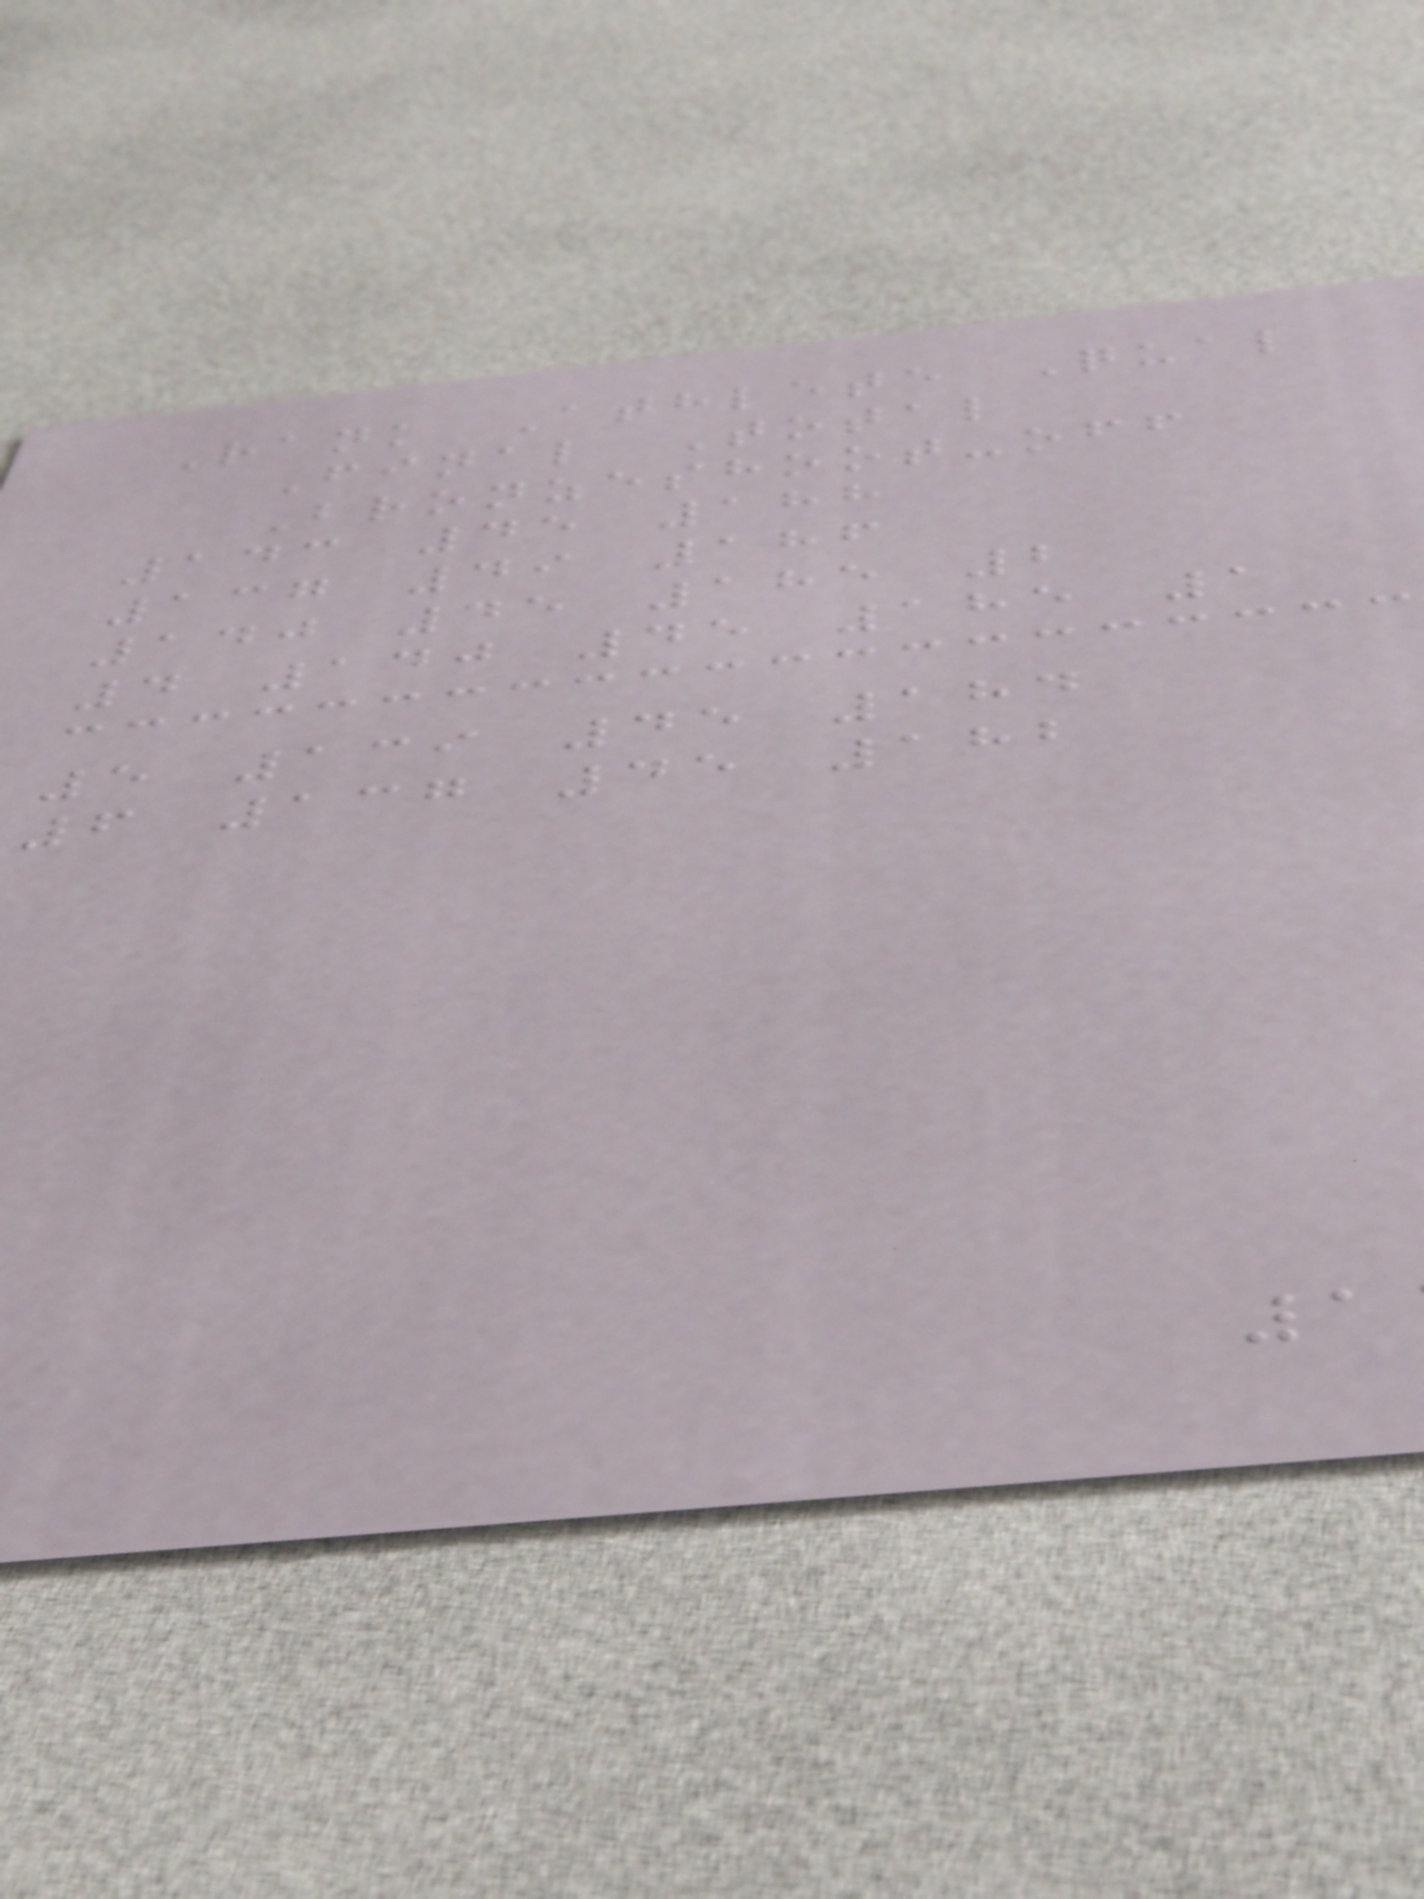Rank Athlete Qual
Final Total
Bronzeshoot-off
143 45 188
137 49 186
140 45 185 2
4 140 45 185 1
5 139 45 184
6 137 45 182
